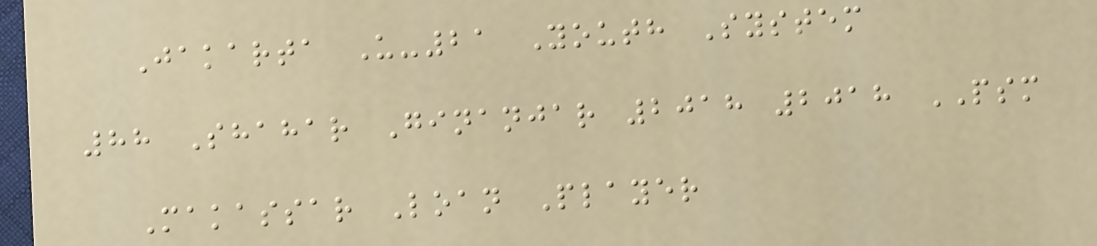Jakarta U-21 Youth System
88 Shahar Ginanjar 2018 2018 PSM
Makassar Loan Player
